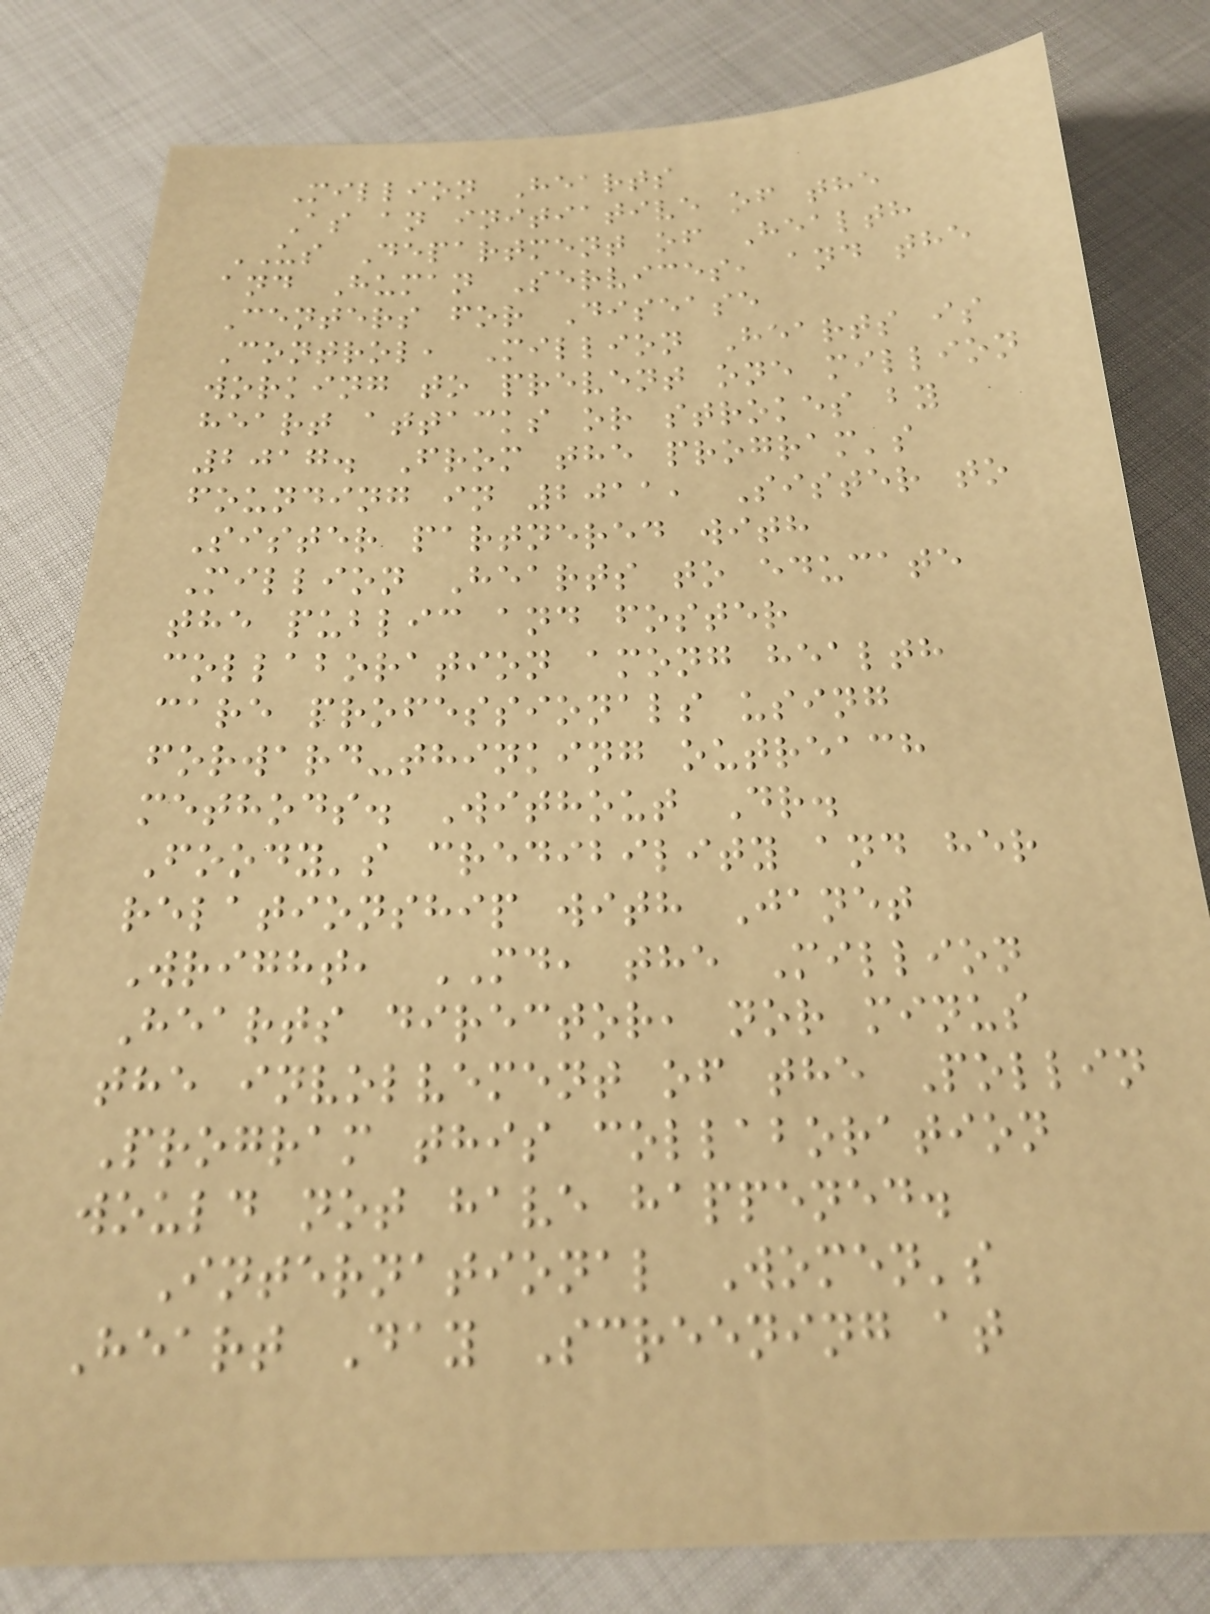Million Hearts
As an initiative of the
US Department of Health
and Human Services, and the
Centers for Disease
Control, Million Hearts is
working to prevent one million
heart attacks or strokes by
2017. From the program's
founding in 2011, Sister to
Sister partnered with
Million Hearts to educate
the public and foster
collaboration among health
care professionals using
forward-thinking outreach
methods. Without Dr.
Foody's credibility and her
relationship with Janet
Wright, MD, the Million
Hearts director, nor minus
the involvement of the Pollin
Program this collaboration
would not have happened.
International Women's
Heart Day Screening at
